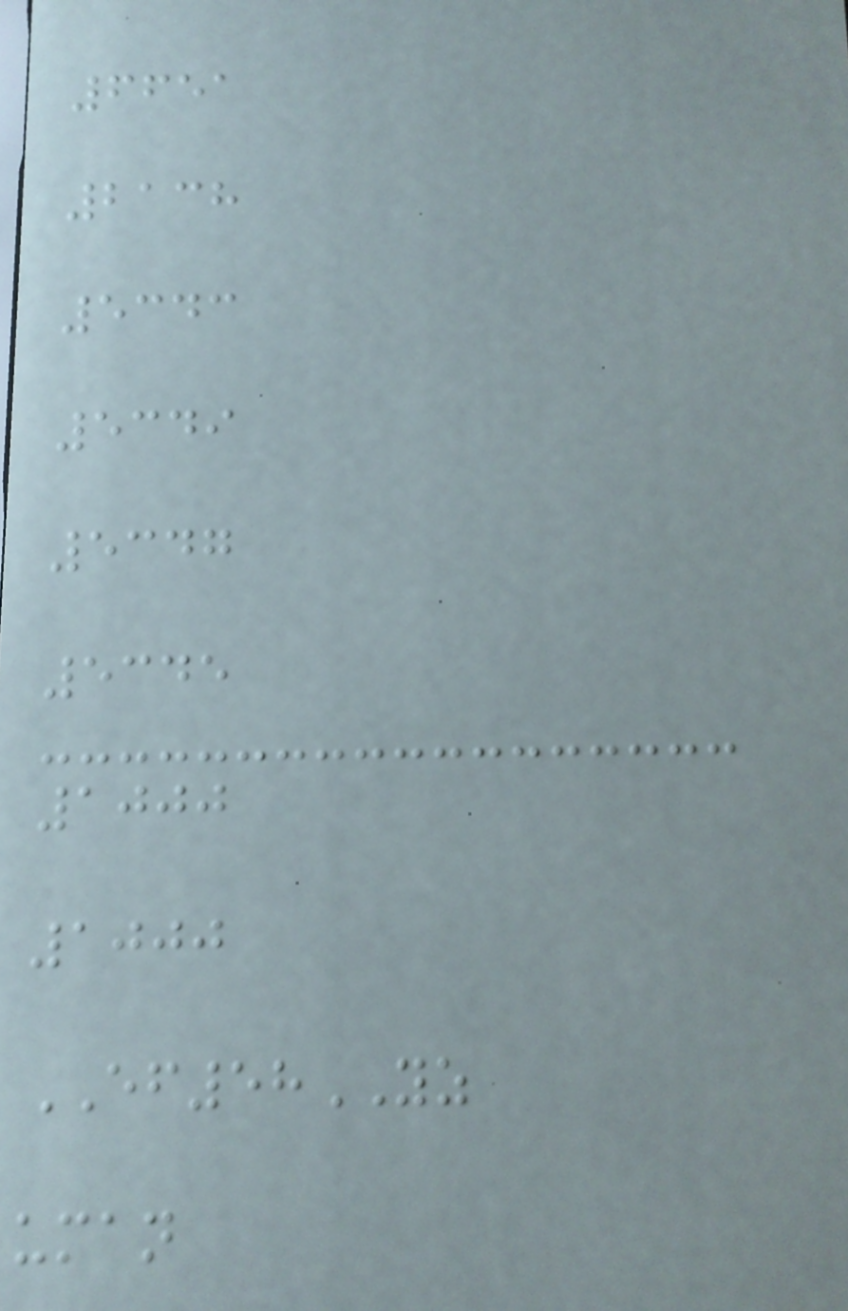6651
2138
5343
5349
5347
5345
1000
1000
EF58YZ
uman
